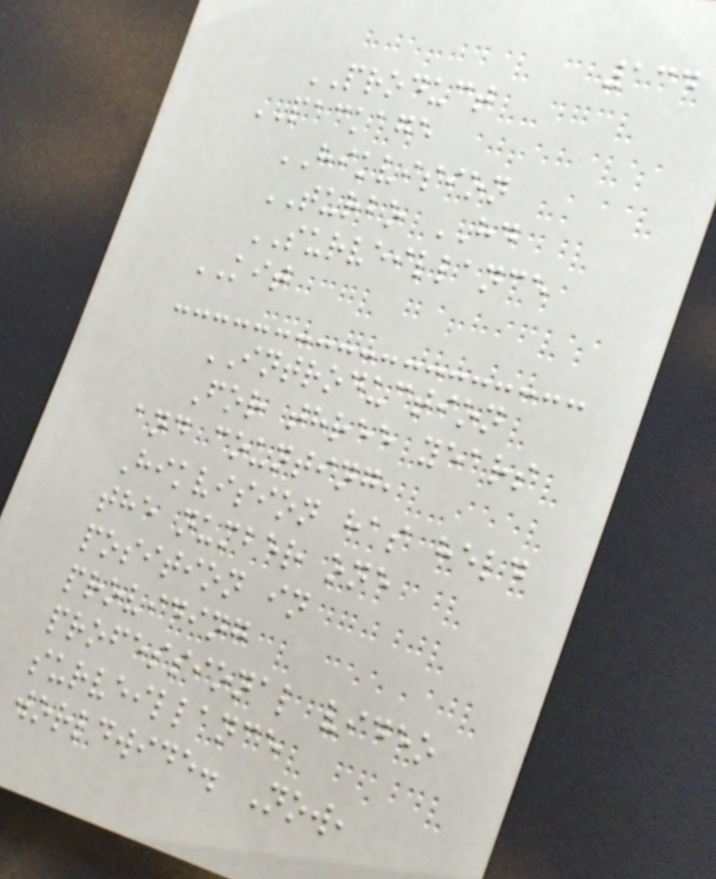134
PRODUCT
PACKAGE
HIKVISION
TURBO HD
SURVEILLANCE
KIT
INTRODUCTION
For three years
and counting,
Hikvision has held
the number one
position in
providing
professional video
surveillance
worldwide. Now,
